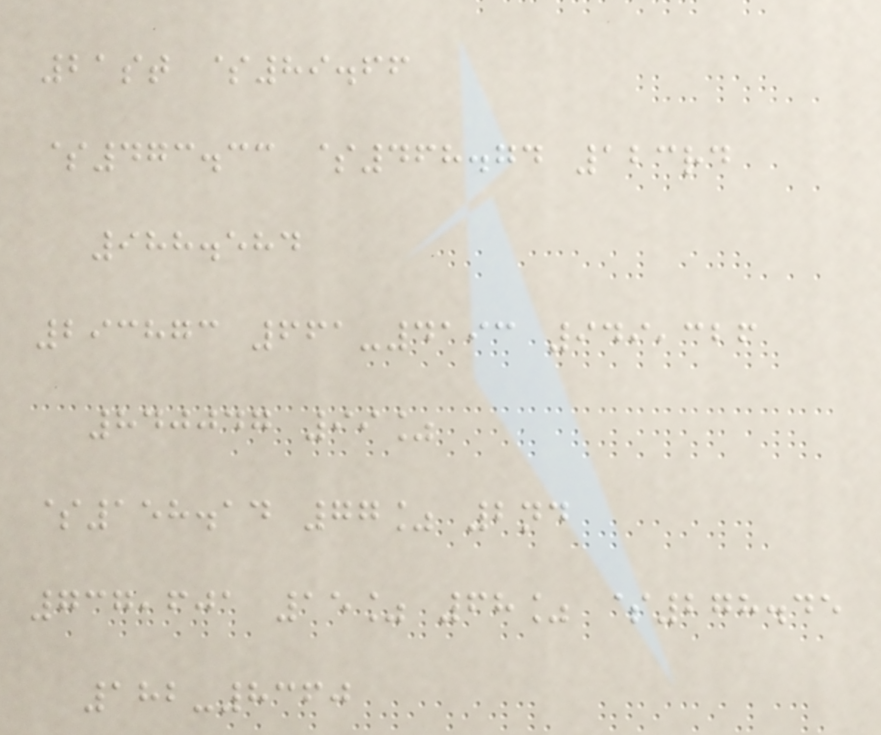21st $89.66
$473.33 $468.74 123rd
988.584
293873 661-4193 949,326
840047 99%
$158.14 77% 2nd
737,601 15% 68% $278.45
182-8360
